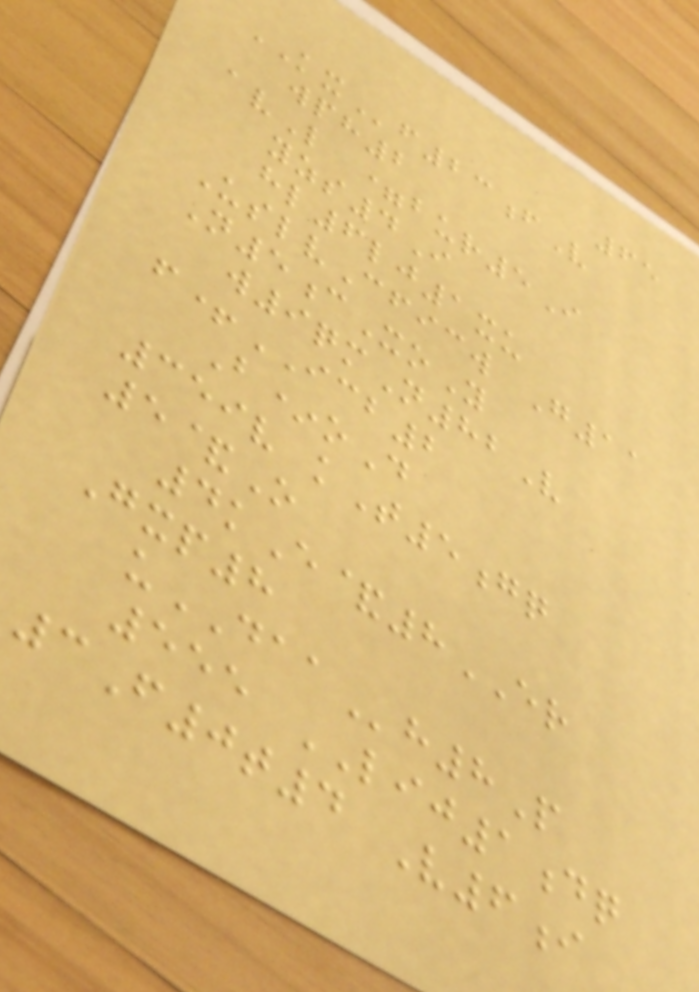65
KXf23fV
wph2
avL =bur5I
yzs4I
hl6lj1xu
UslvCficw G11
N5cXoY
w9qmN82V
f+ICB2
B*oD
359v kT5gq
5&O
4kE&8ER
Gxp8
uDAAh8P
555 LIJ1dq
3F0t4 V6i
